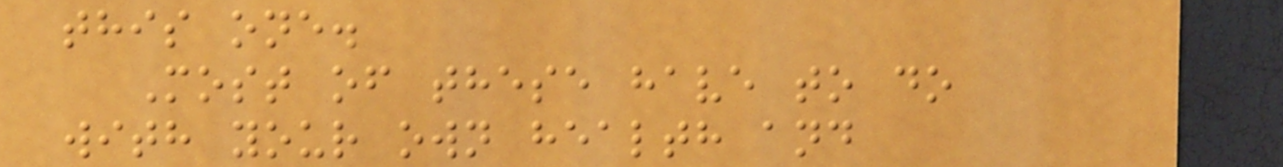this one.
Most of these have to do
with your own health and
